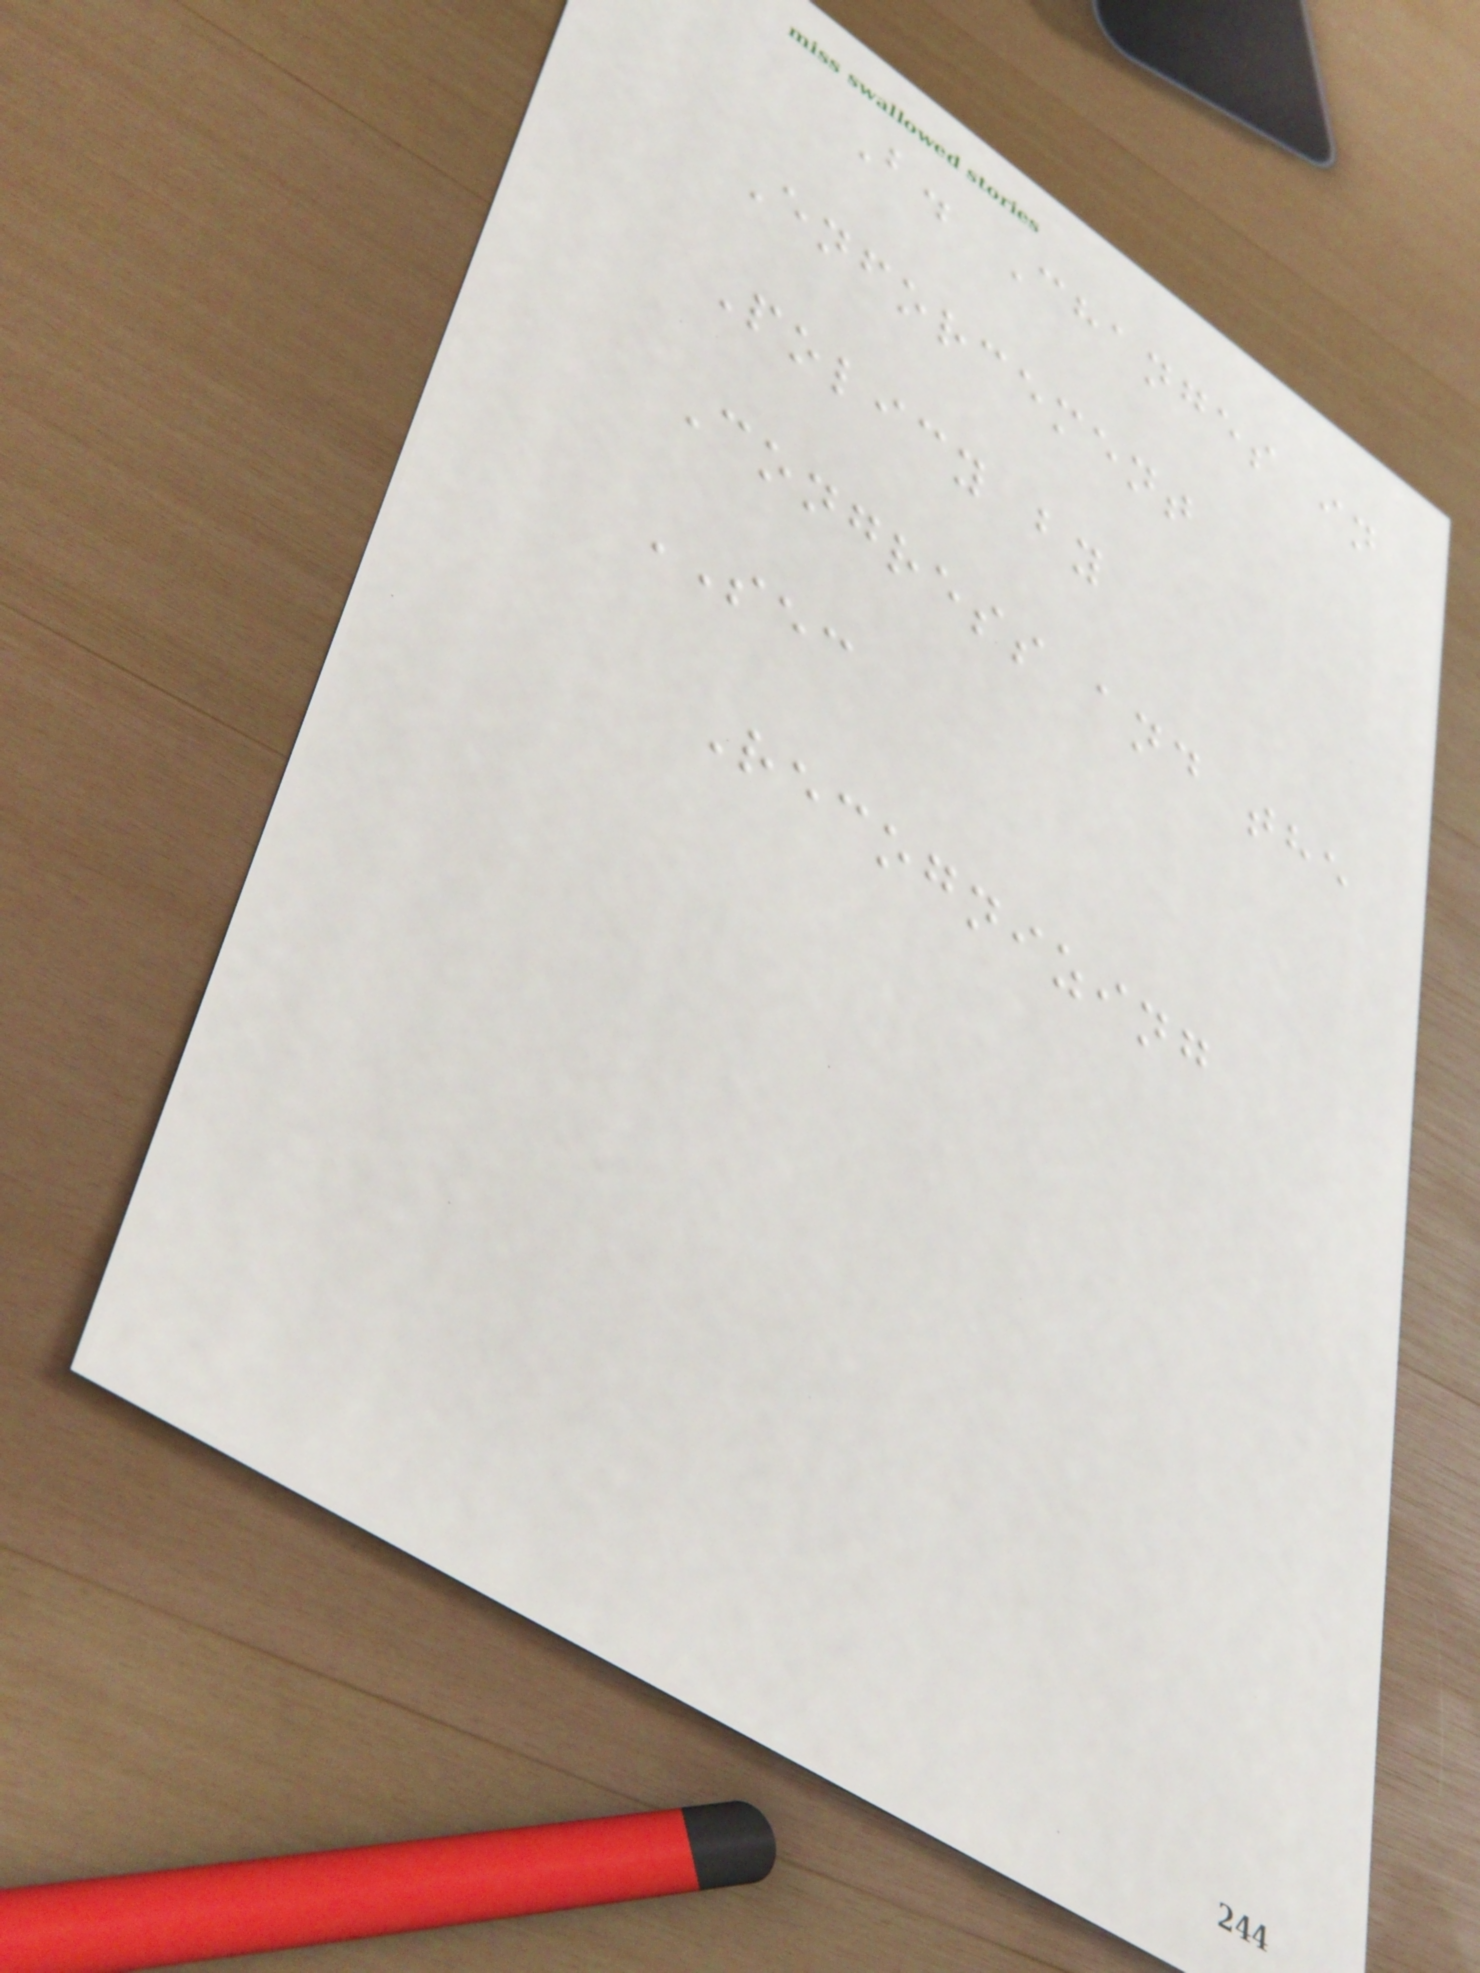B. Changes in
Enforcement
Policy by
Congress and the
SEC
Recognizing
